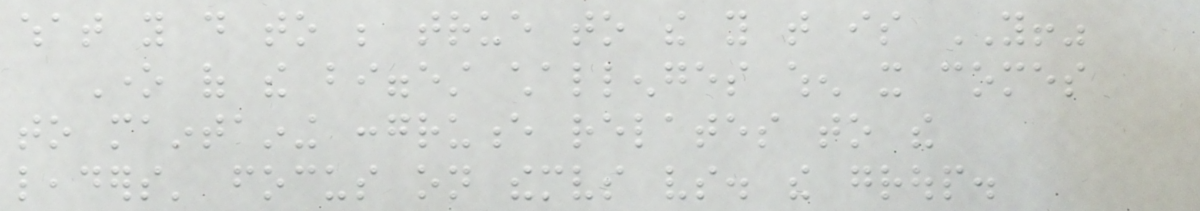what you do to be true to the you that is YOU!"
One of the biggest challenges when it comes
to maintaining congruence relates to the
leaders' focus on themselves vs. the group.
